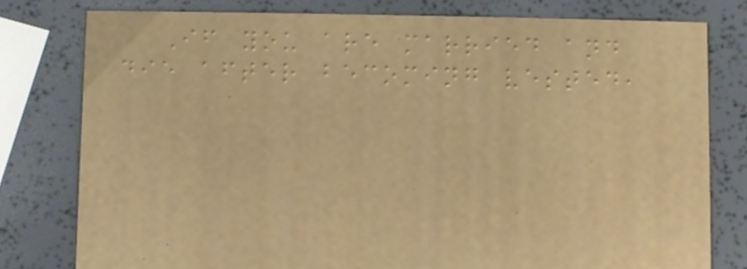If you are married and
die after becoming vested,
